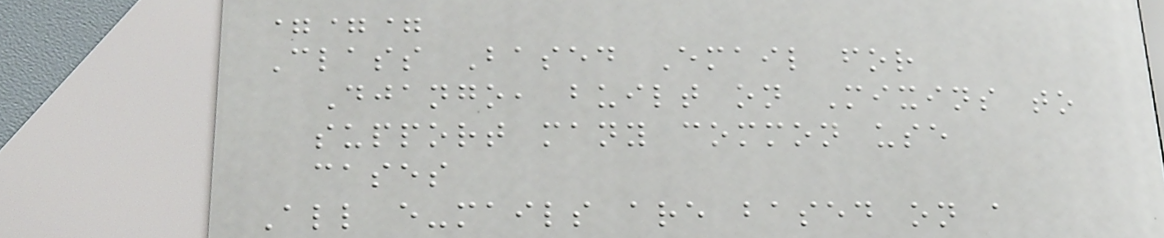===
Class Based Email for
Django, built on Mixins to
support many common use
cases
All e-mails are based on a
